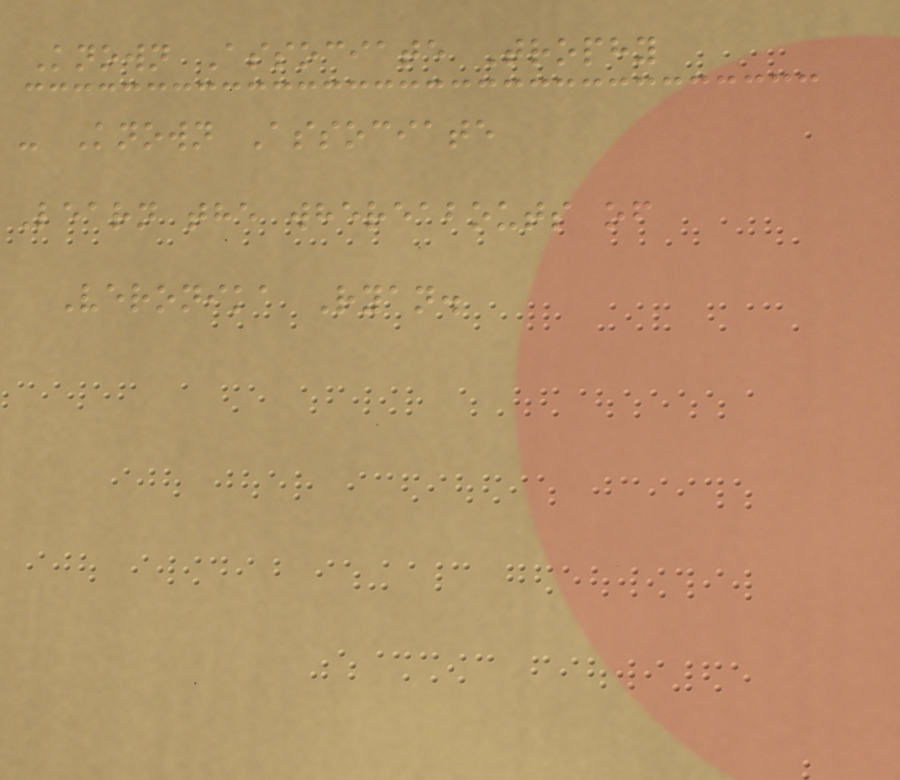Known Associate Trophy
- Known Associate
Learn the whereabouts of
Veronika Ryan.
